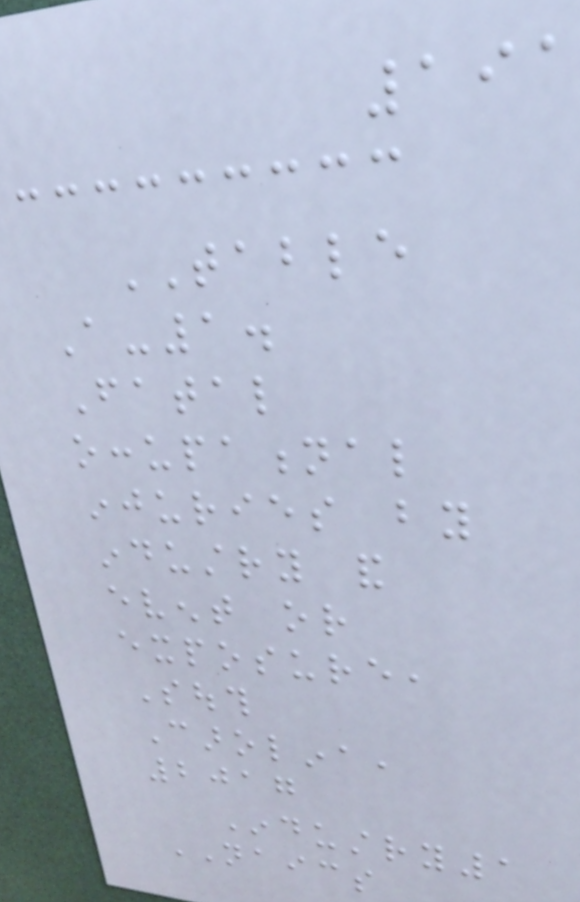191
TABLE
A-1.
Fatal
occupational
injuries by
industry and
event or
exposure,
South
Carolina,
2017
Industry1
NAICS
